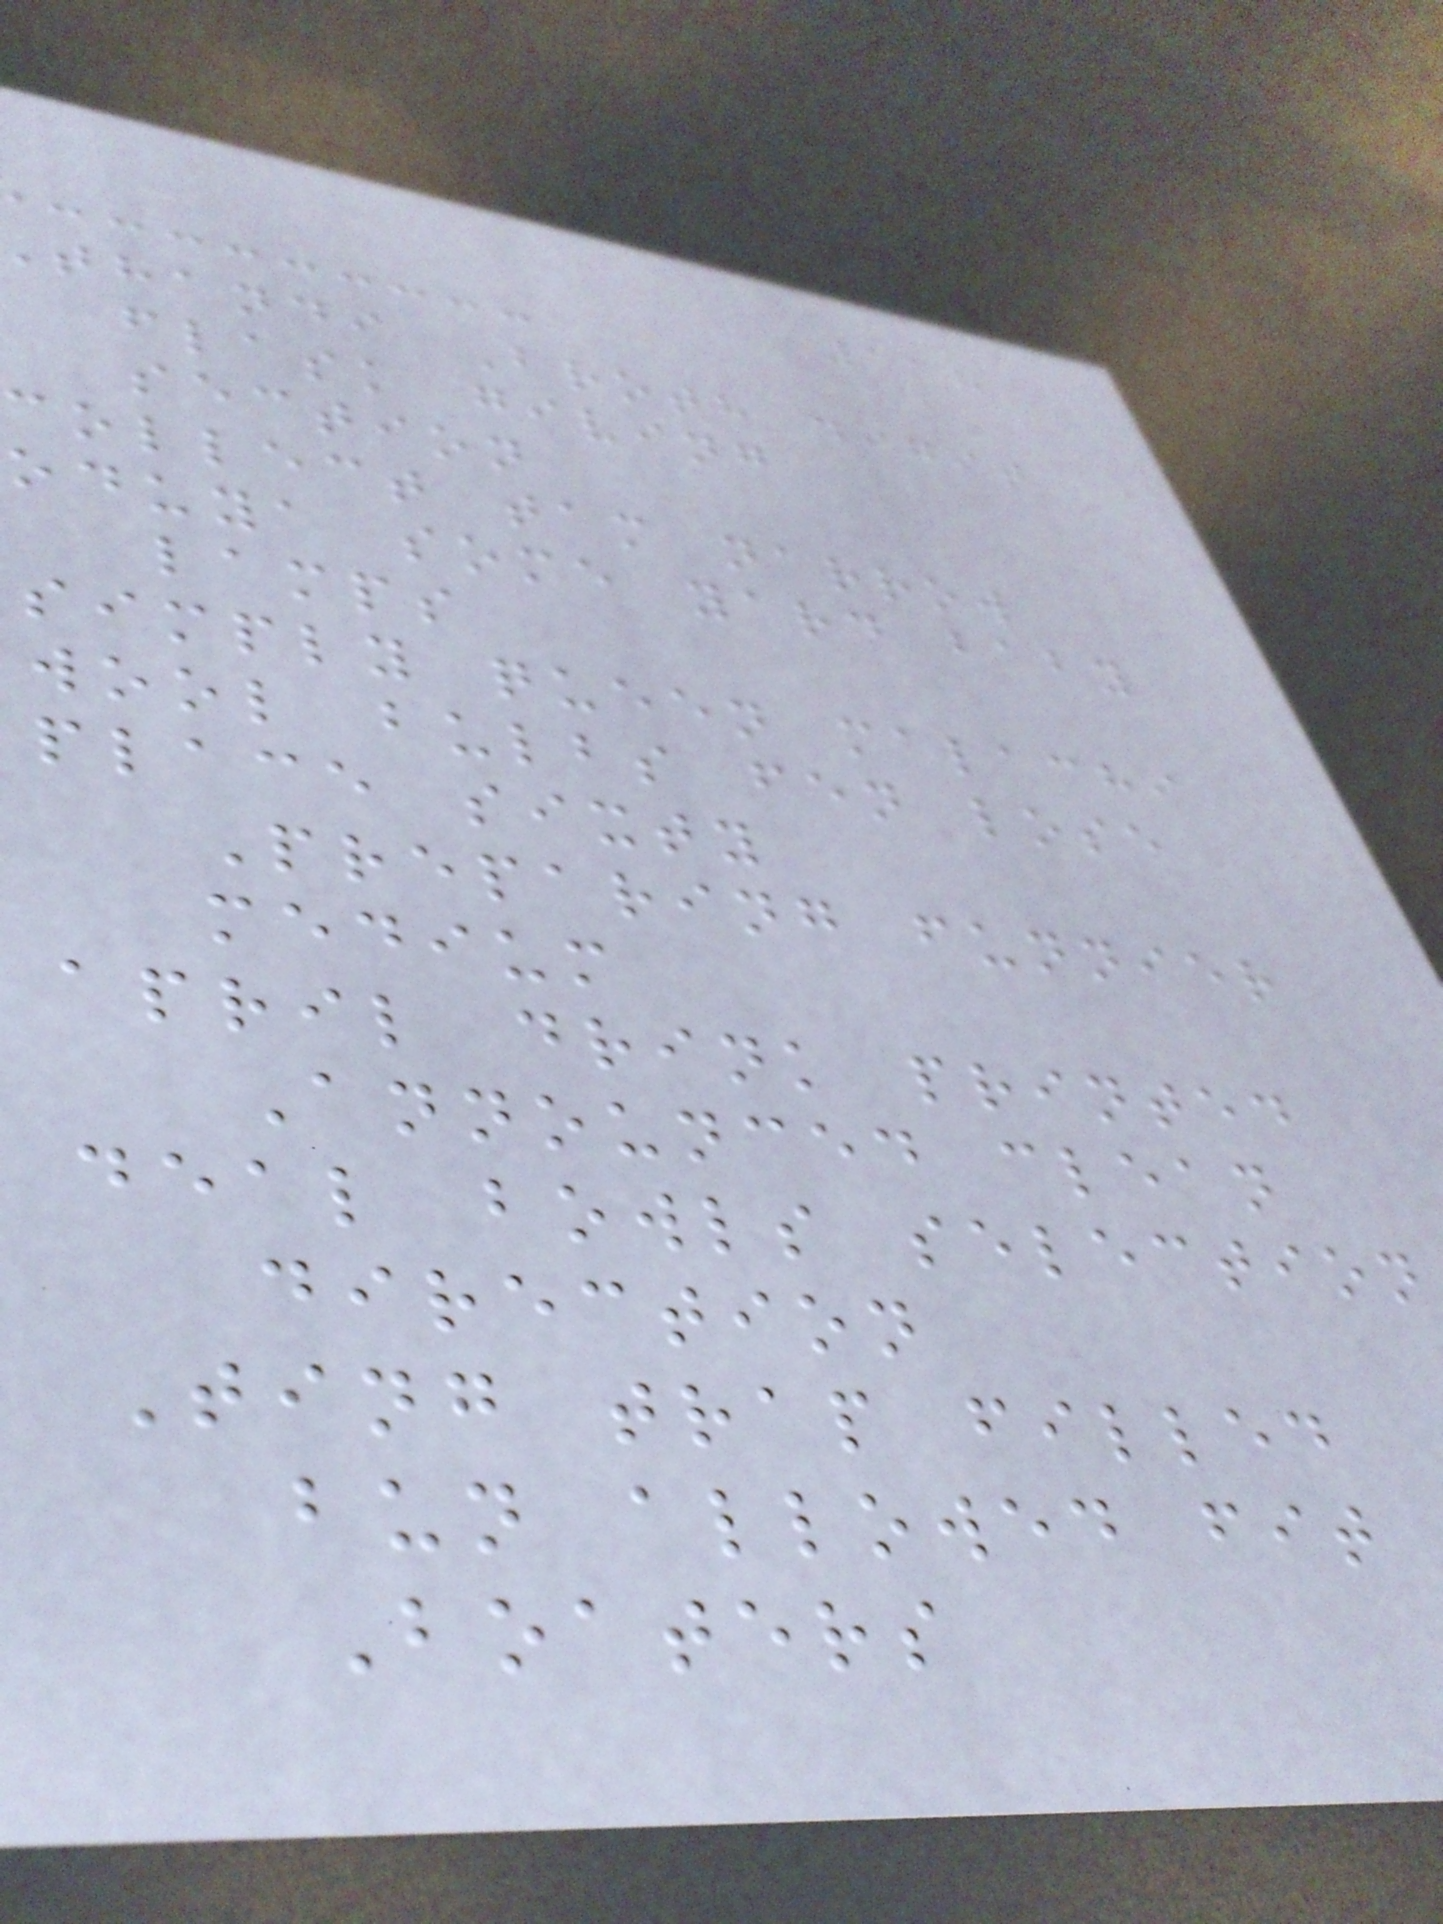118
thandi Broth digit
flask giving
section
collect tam narrow
oduya some yard baby
lamps
simply queen malachi
wool bulbs fen lose
place sixty
Preparing funnier
medium
april drink printed
Announced clean
deal bowls selection
direction
Ting trap filled
bun allowed fit
Boaters
